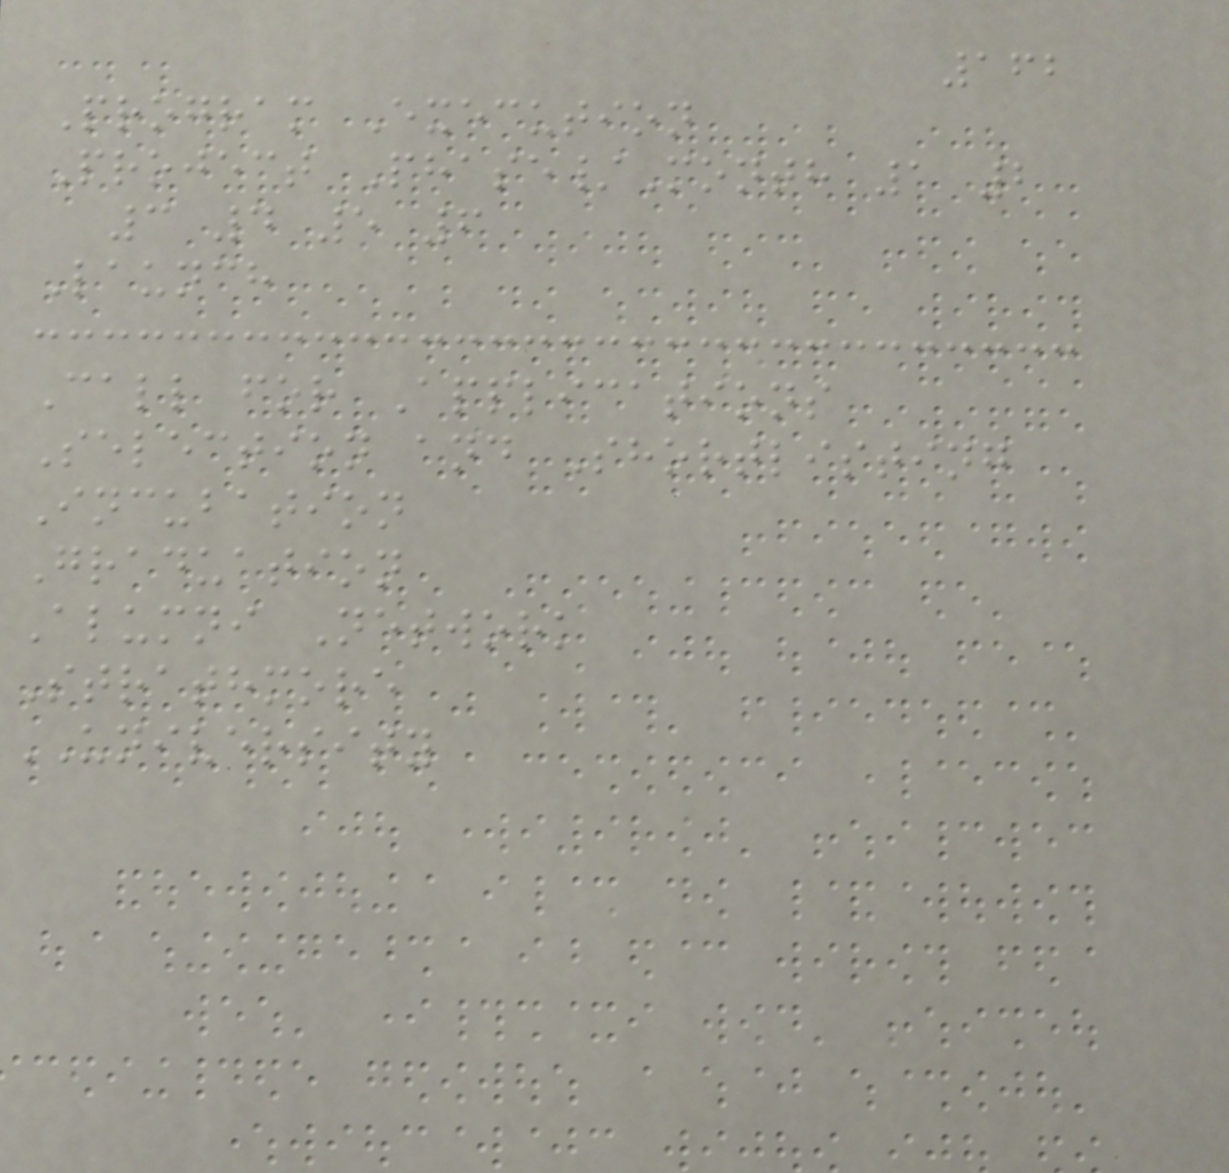162
Program Execution
Project Phase/Month 1 2
3 4 5 6
Launch
Call for Applications
Selection and Shortlisting
Incubation
Graduation
Alumni Network
Strathmore
UNIVERSITY
